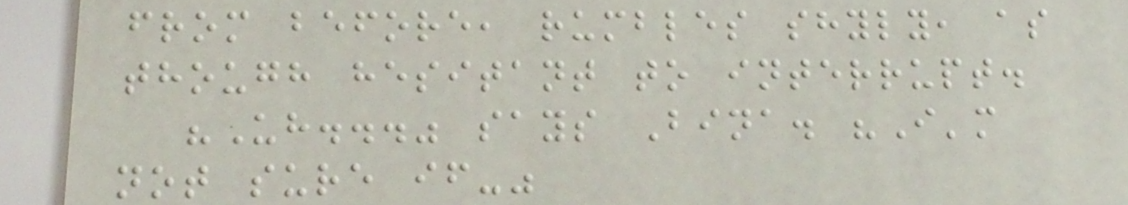from before, rumbles shyly, as
though hesitant to interrupt.
"Uh..." says Bina. "I'm
not sure if-"
